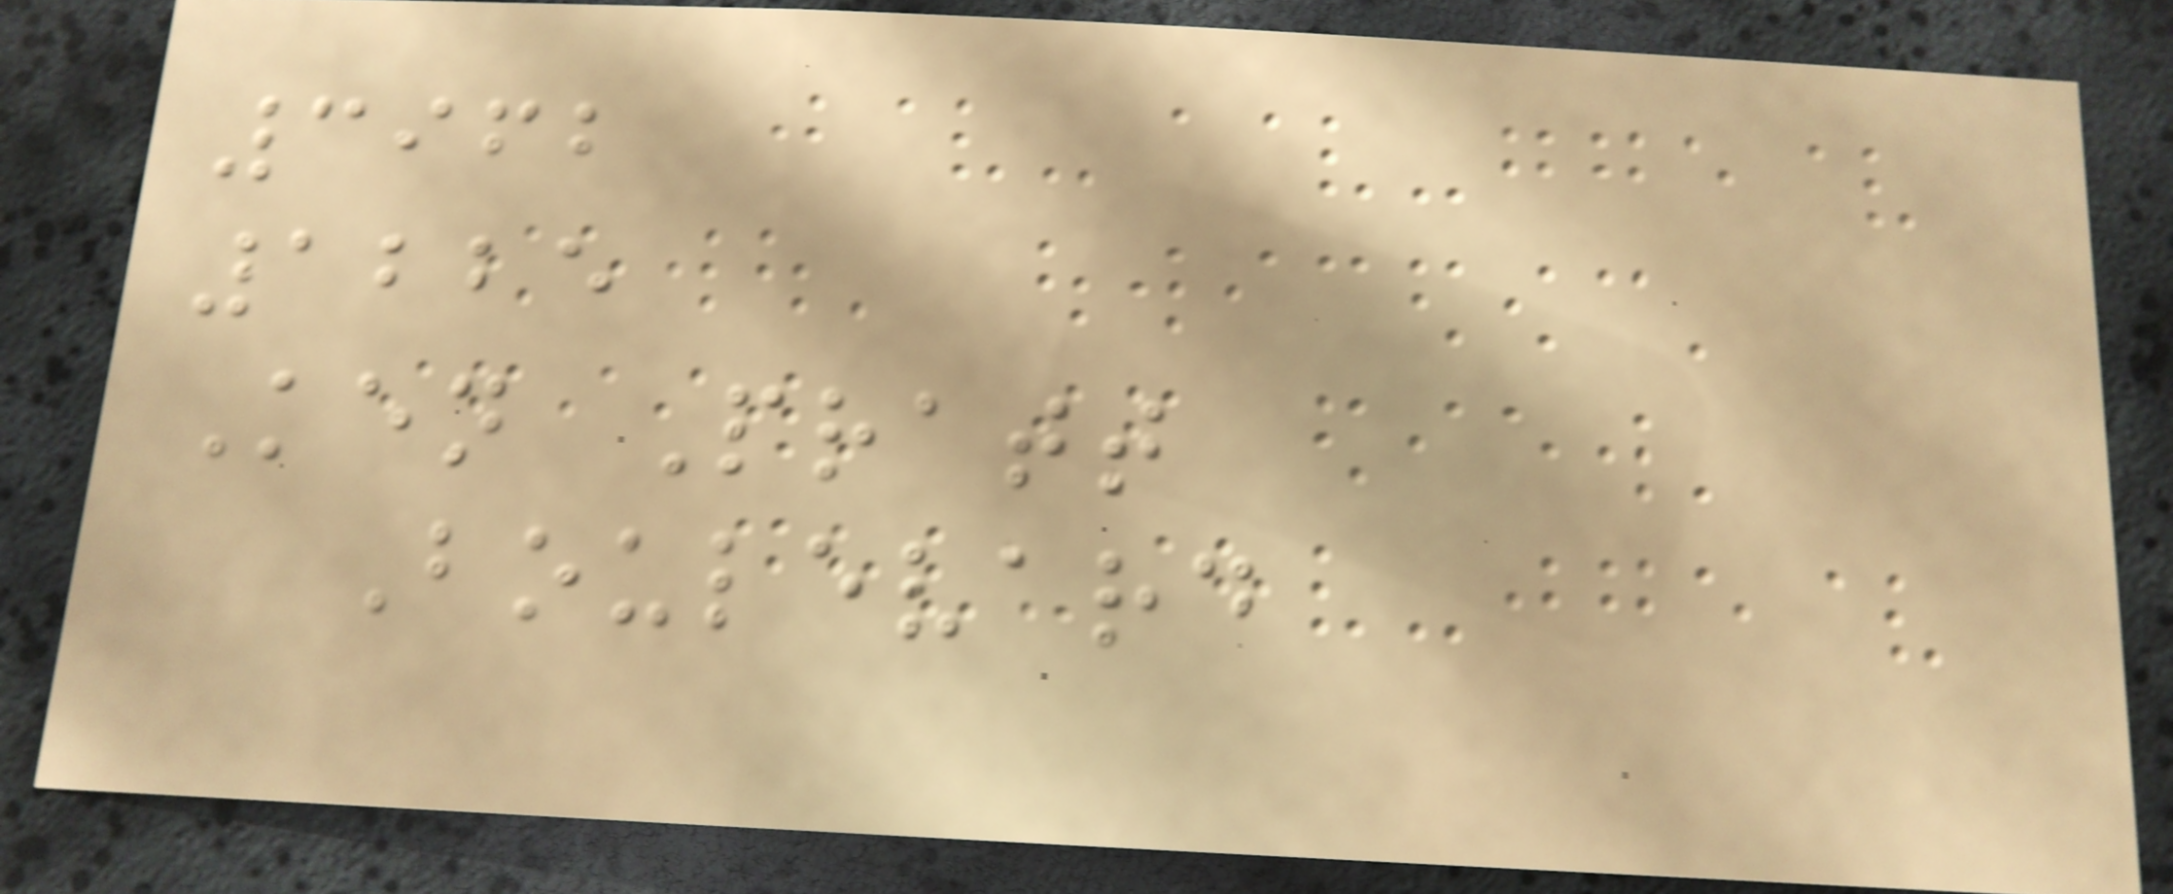3962
1225
Ken Pratt
Boulevard
